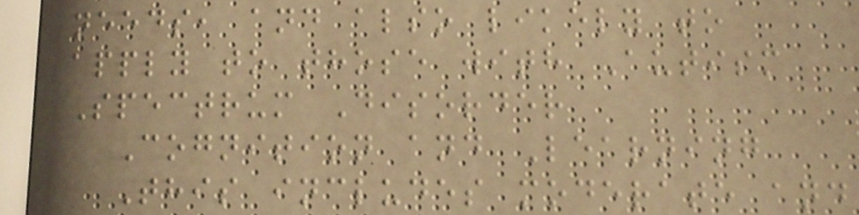needs, and also likely to
apply to those with Autism
Spectrum Disorder
Cognition and Learning
This includes moderate and
